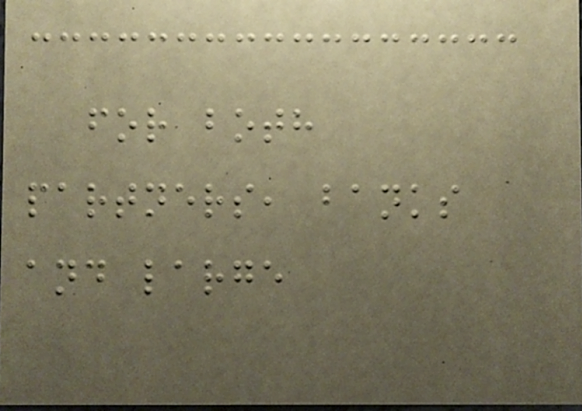for both
partners, banks
and large
